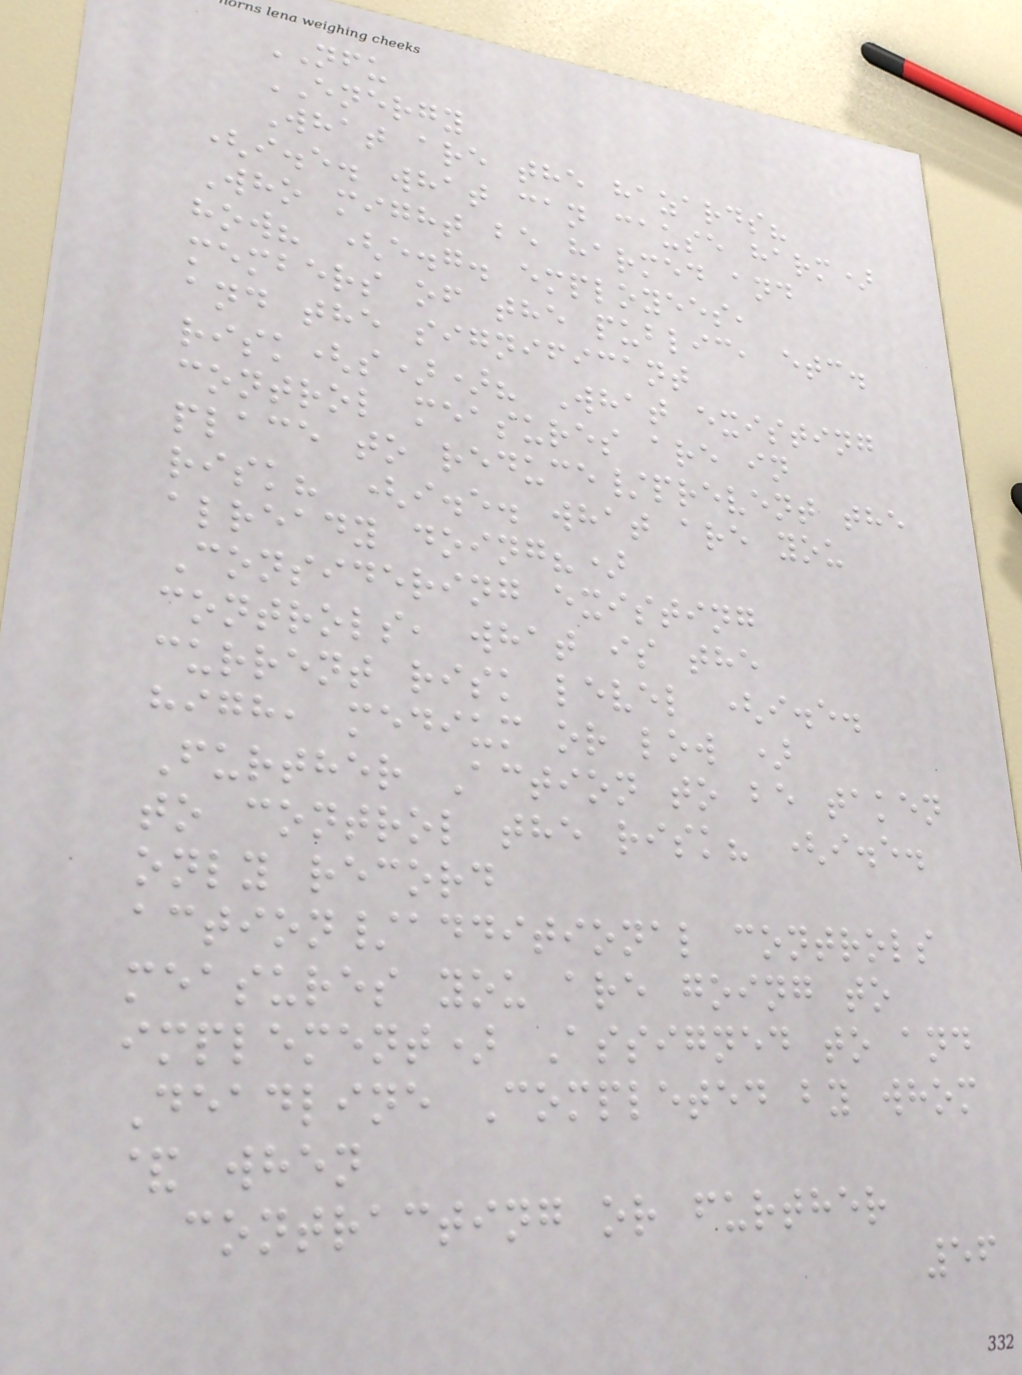NFU
ENERGY
What are the hazards?
(i.e. what can cause harm)
Who might be harmed and
how? (e.g. employees,
members of the public, etc.
and the significant
risk(s))? What existing
control measures are in
place to reduce/prevent the
risk? (i.e. what are you
already doing?)
Considering existing
controls, what is the
current risk level (i.e.
high, medium or low )
Further Action to be taken
to control the risk? (i.e.
only record
action/additional controls
measures you are going to
implement) Assigned to and
Deadline Completed by whom
& when
contracting or further
56
